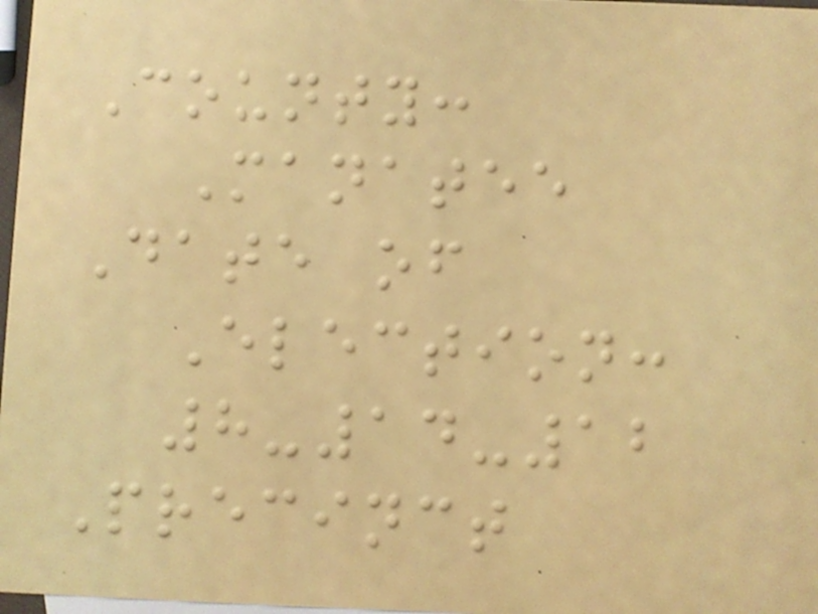County:
Manatee
Date of
Election:
8-14-12
Precinct
